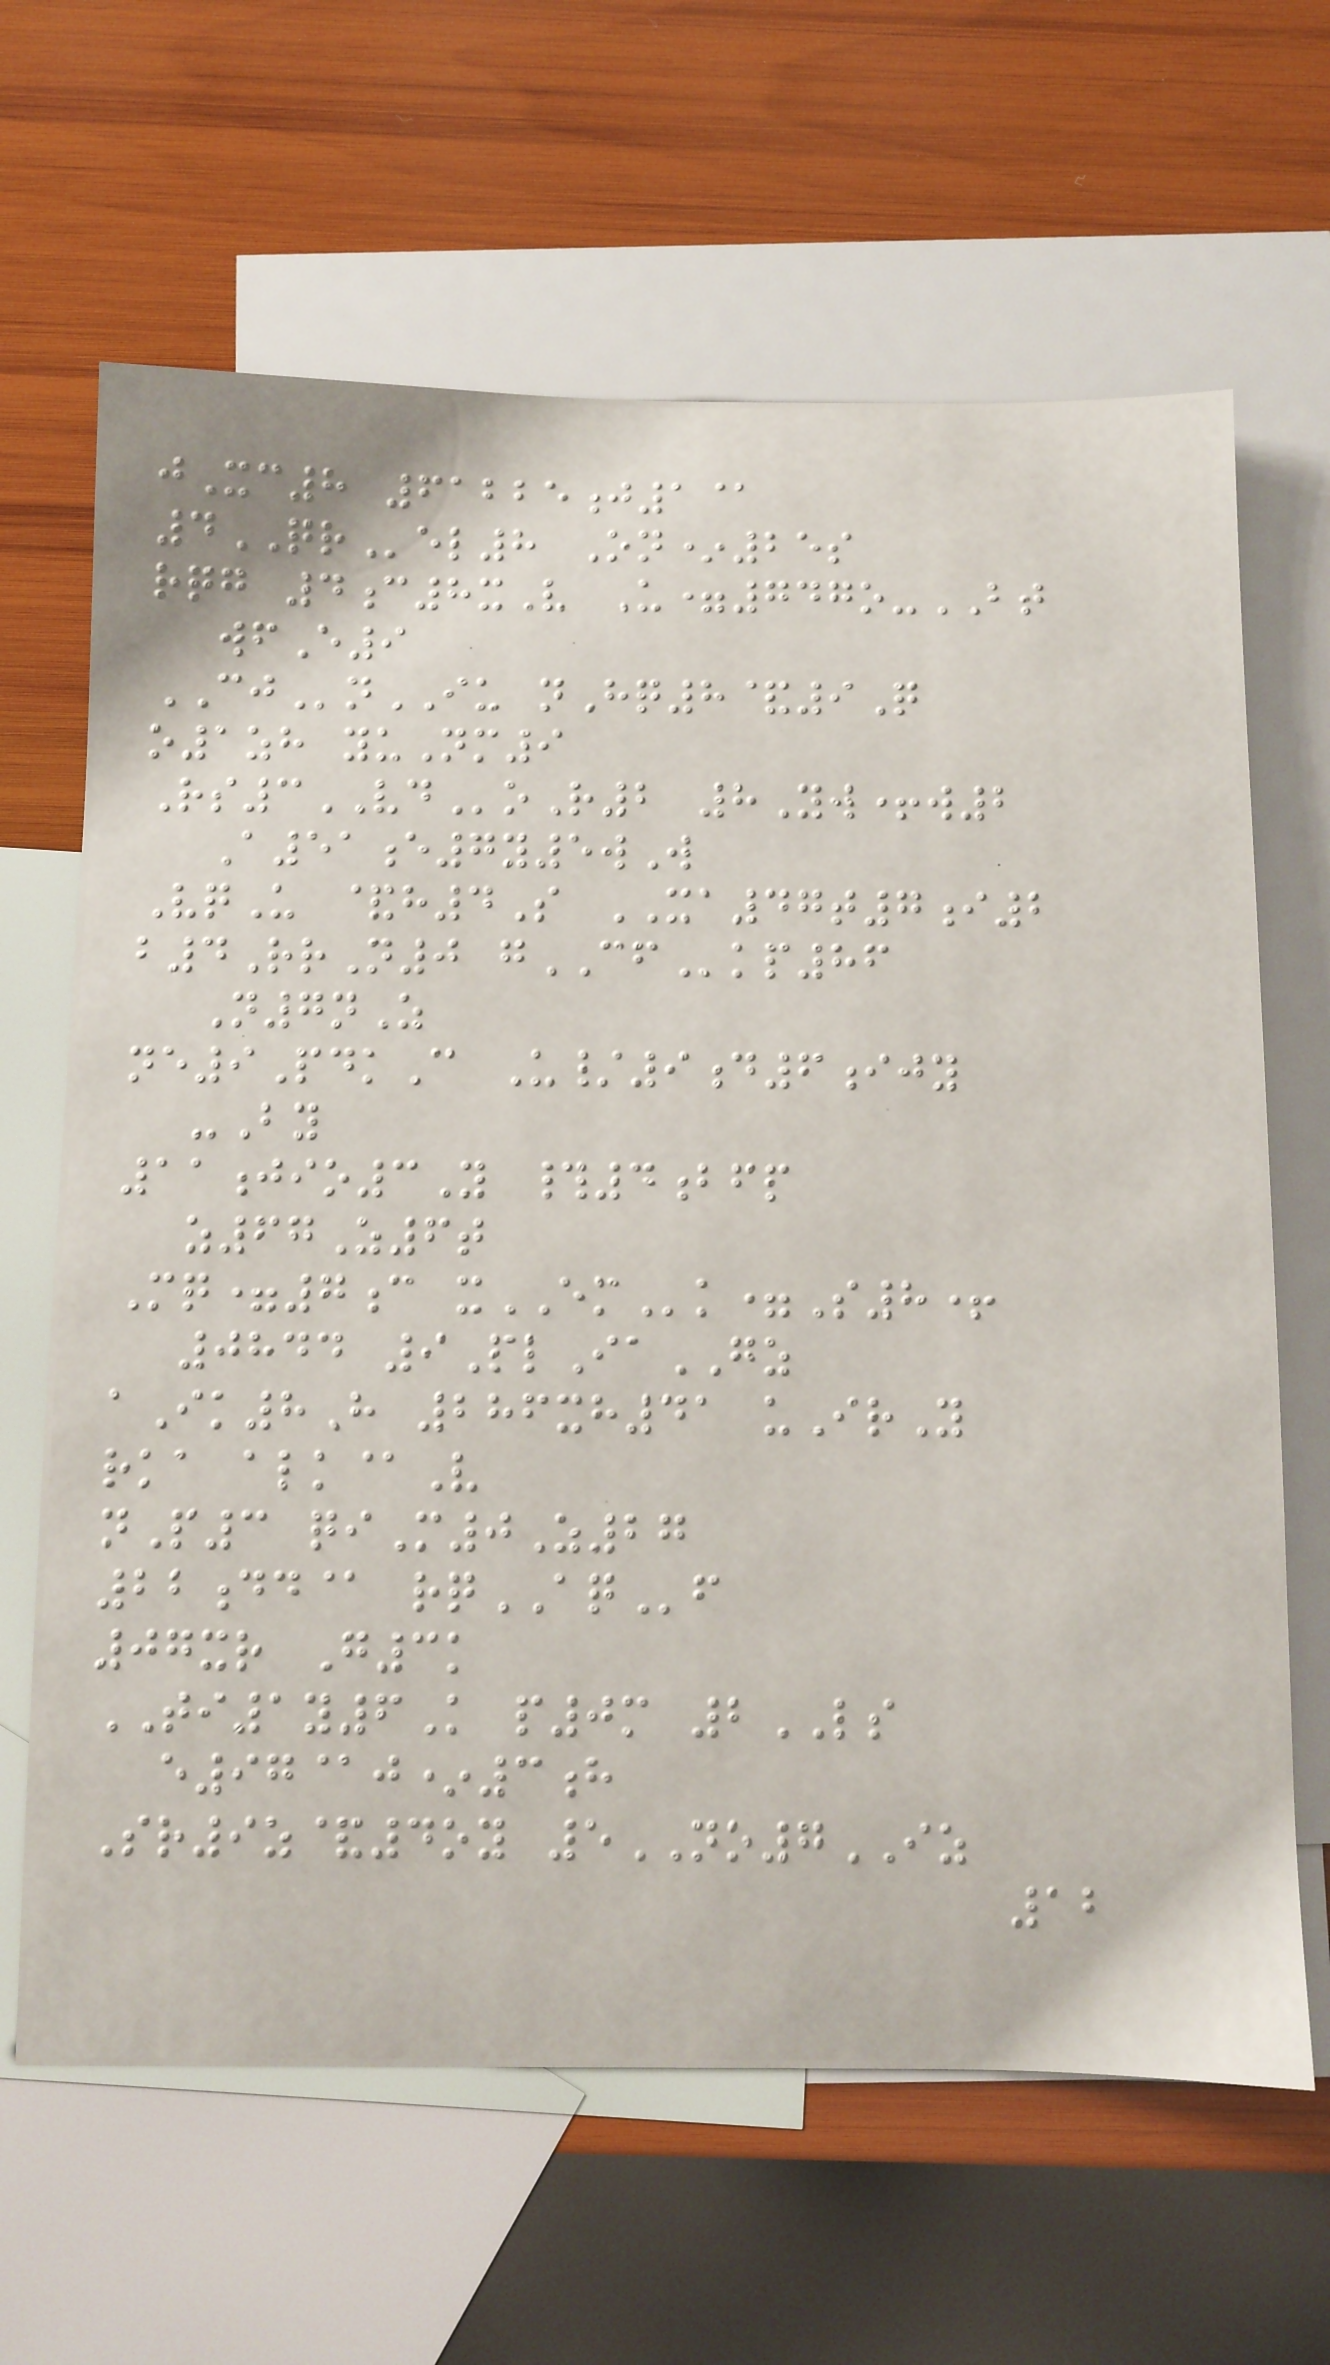jXc8 61225j1@
4QRel8 On*25s
rqg 4c8xV U=747o-BT
wfE9
CJnIU nHq8&9Q
o1zh yuNm9
Rs3VDoR2 8Yw+w2
A51e7y5wW
VqU &h4S XA47t7i2
b4RrN0 gCFkp86
N7nZ
ne9PdkC U/9d6ijy
-By
11jio3Y #4bfp
z67Z6t
Mq=7c xEMk=S8+
0844 9PlIaGZ
aIk8H 286xh41 uIrY
rka alk@V
nP3 qiM0Z27
22dd@ rqAQf
07xr G3k
TI1y6K p0m 2LS
e97@j*3h
Sr9z&4oy 5NO7IZ
12
